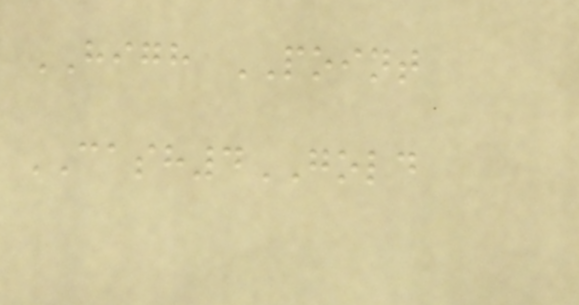HIGH POINT
CASH4GOLD
